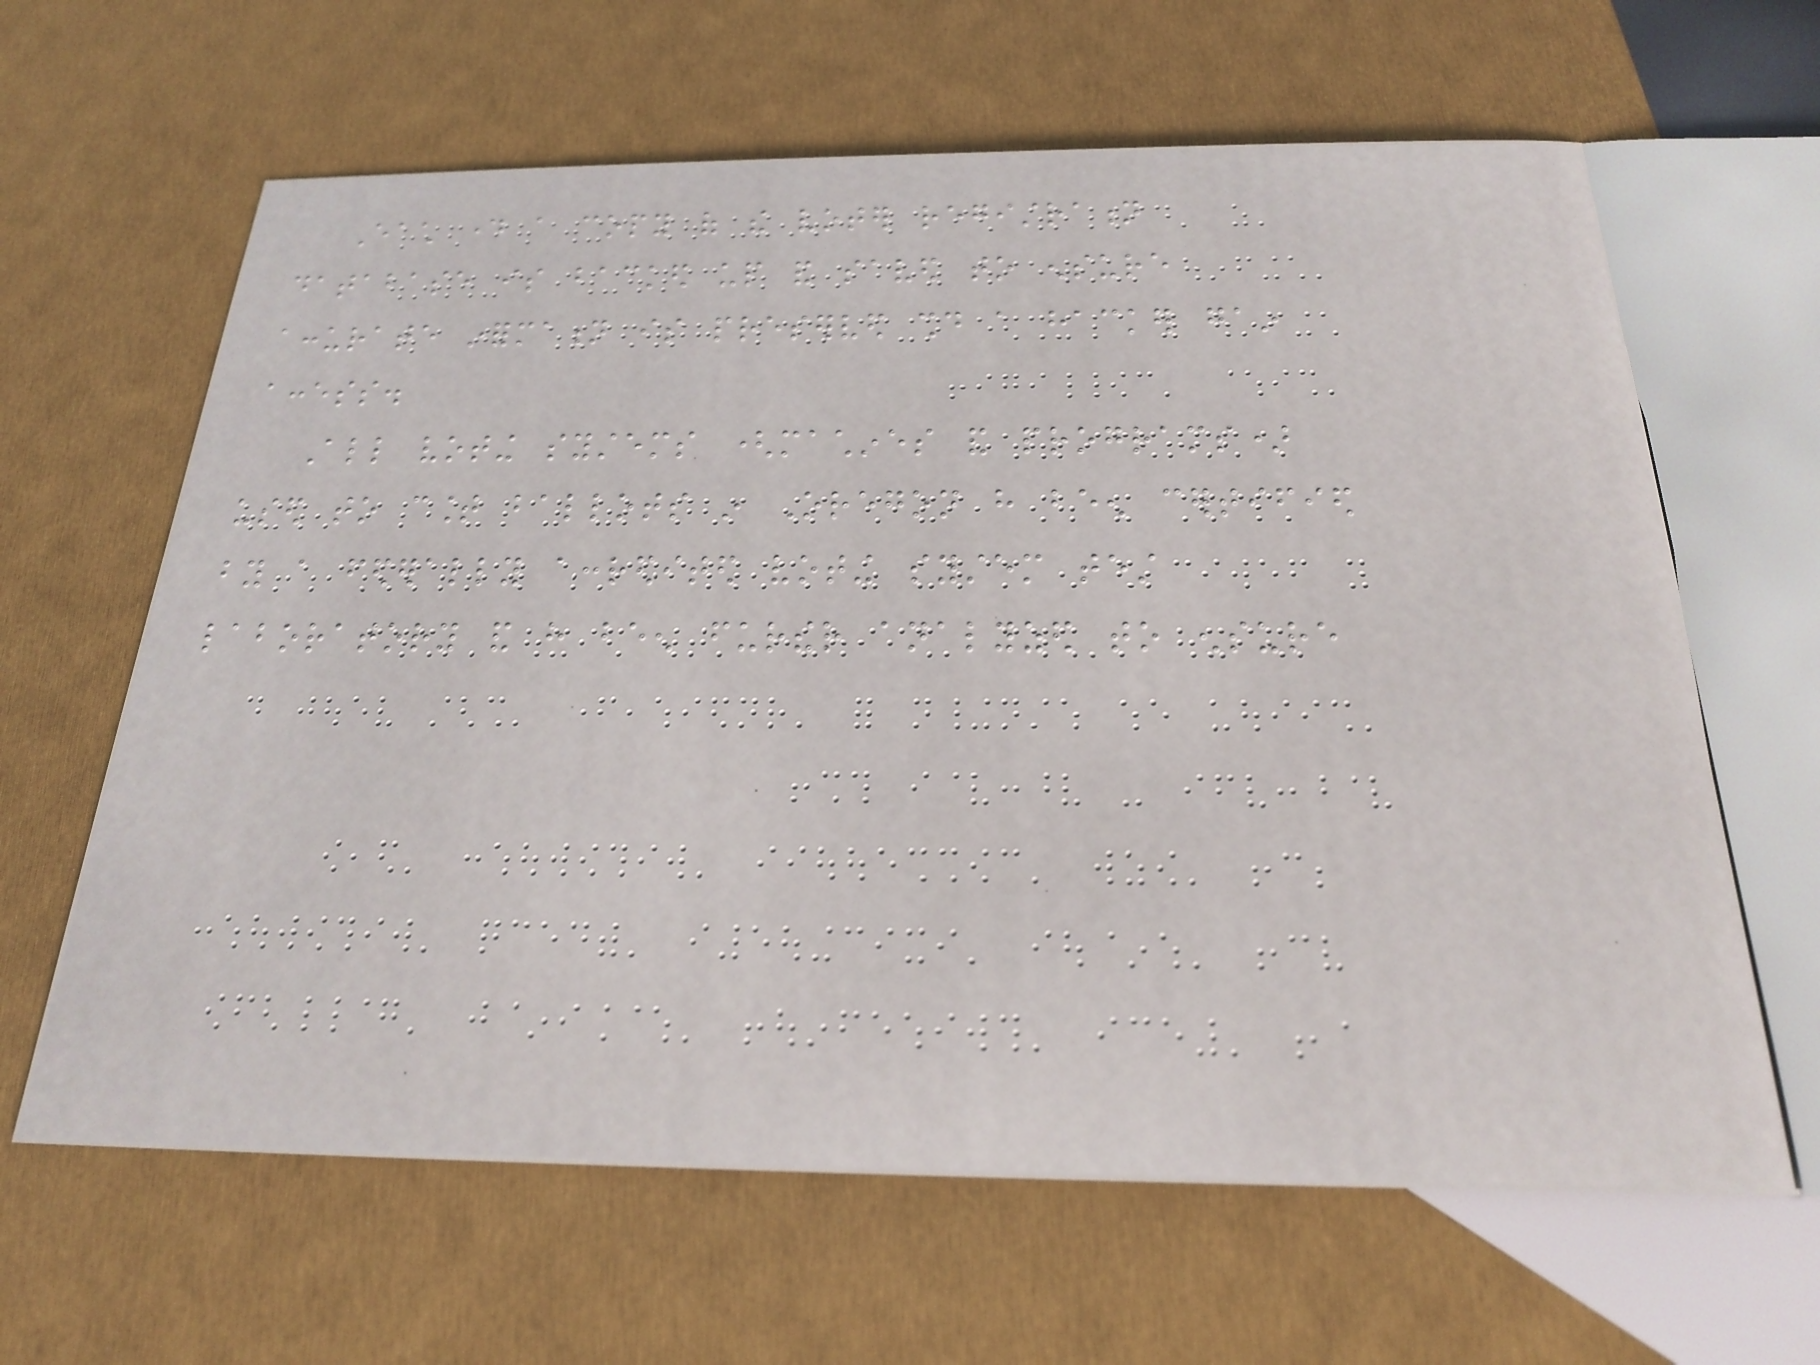Each day a copy of the voter registration
database is backed up and saved to ensure
accurate information is preserved should a hacker gain
access.
All voting systems (machines and programs)
used to count ballots in Oregon have been certified
by a federally accredited voting system test
laboratory and have been further analyzed to ensure
